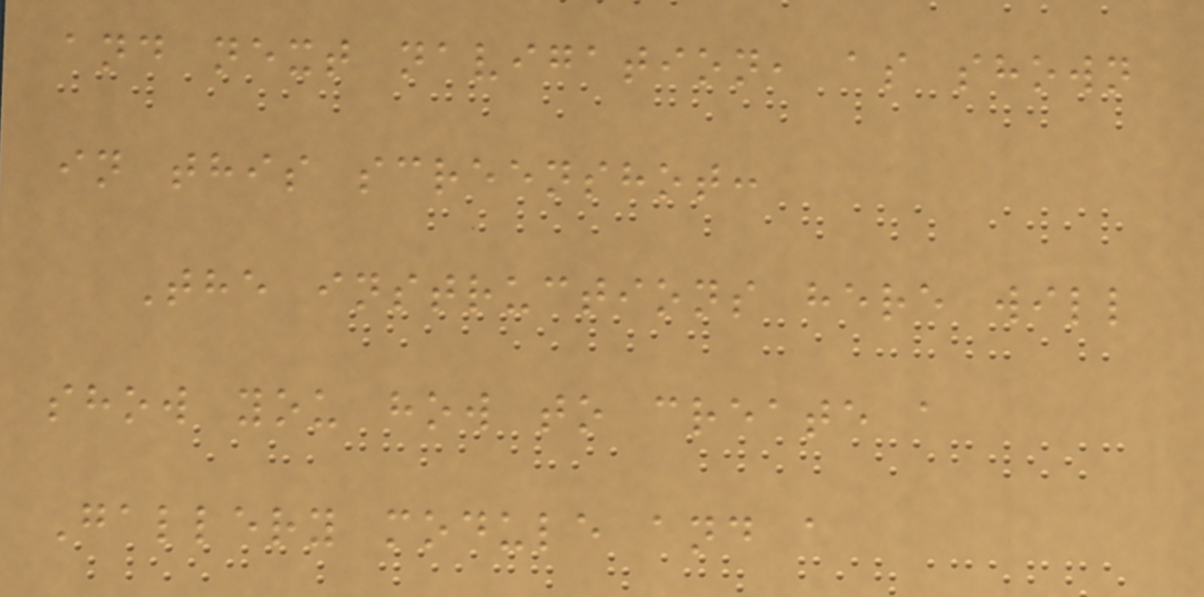and next navigation, as shown
in this screenshot:
The instructions here will
show you how to create a
Gallery module and a
